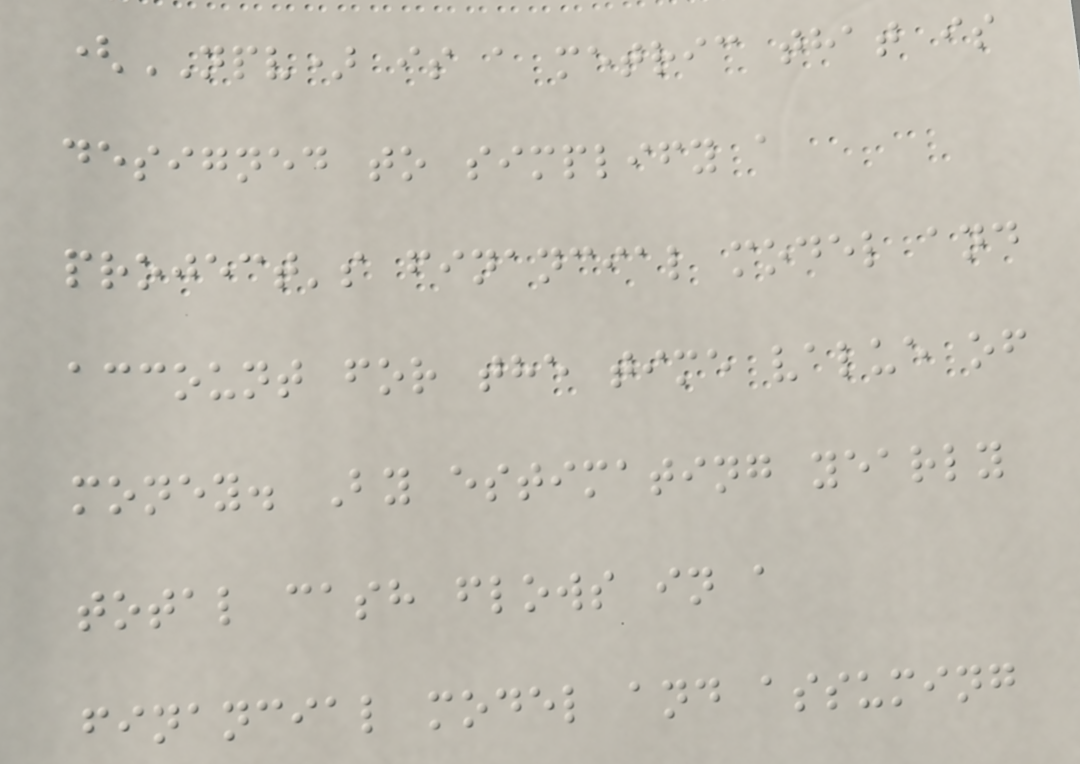(NPV) is a metric that is
designed to simplify a
project's financial model and
account for the time value of
money. By estimating yearly
total cash flows in a
financial model and assuming
